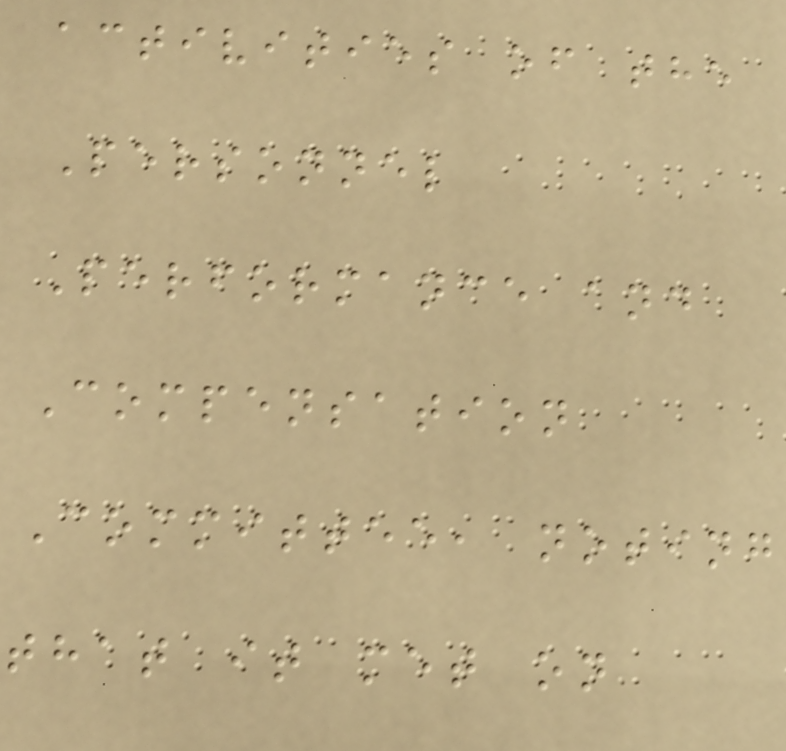activities of the
Personnel
Performance and
Compensation
Committee, noting
that it met on
